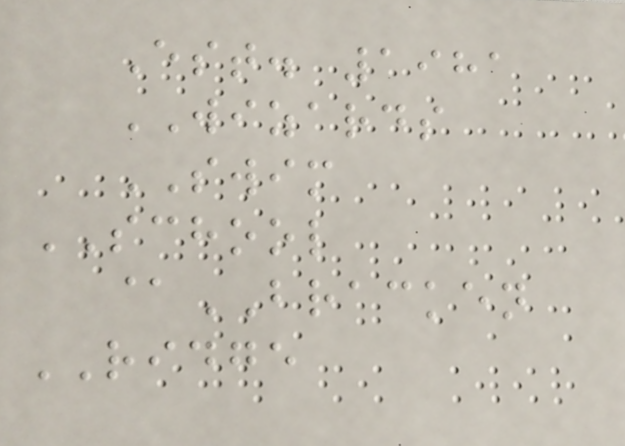Est. 1981
WIZARDS
SWIM
SCHOOL
@BRACKEN
RIDGE
